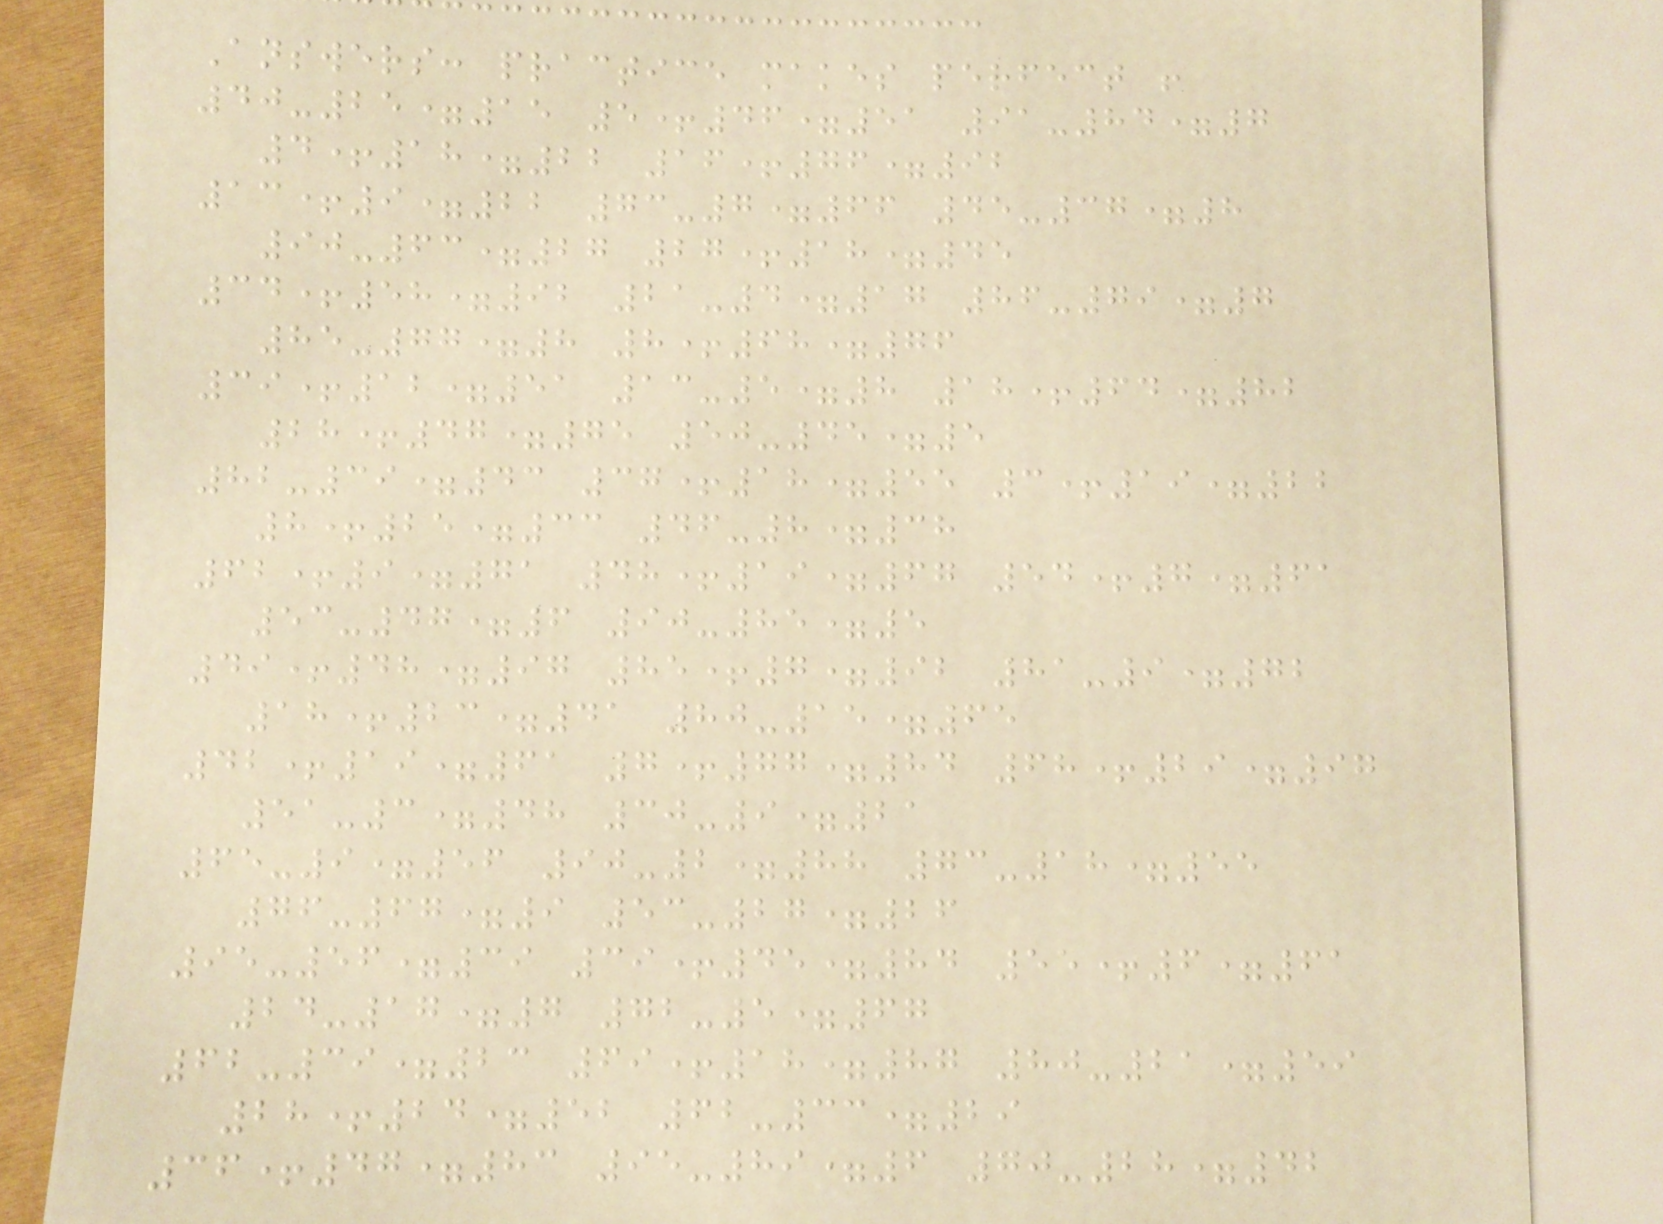Answers: practice makes perfect !
40-25=15 5+46=51 91-84=7
4+18=22 16+76=92
13+9=22 73-7=66 45-37=8
90-63=27 27+18=45
34+58=92 21-4=17 86-79=7
85-77=8 8+68=76
39+12=51 13-5=8 18+64=82
28+47=75 50-45=5
82-39=43 37+18=55 3+19=22
8+25=33 46-8=38
62+9=71 48+19=67 54+7=61
53-47=6 90-85=5
49+48=97 85+7=92 81-9=72
18+23=41 80-15=65
42+19=61 7+77=84 68+29=97
51-3=48 30-9=21
65-9=56 90-2=88 73-18=55
76-67=9 53-27=26
95-56=39 39+45=84 55+6=61
24-17=7 72-5=67
62-39=23 69+18=87 80-21=59
28+24=52 62-33=29
36+47=83 95-89=6 70-28=42
